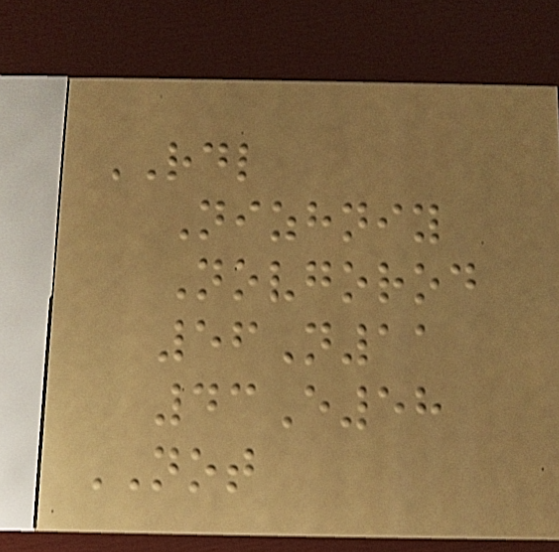RDL
Nizhniy
Novgorod
56N11
43E58
NOT
